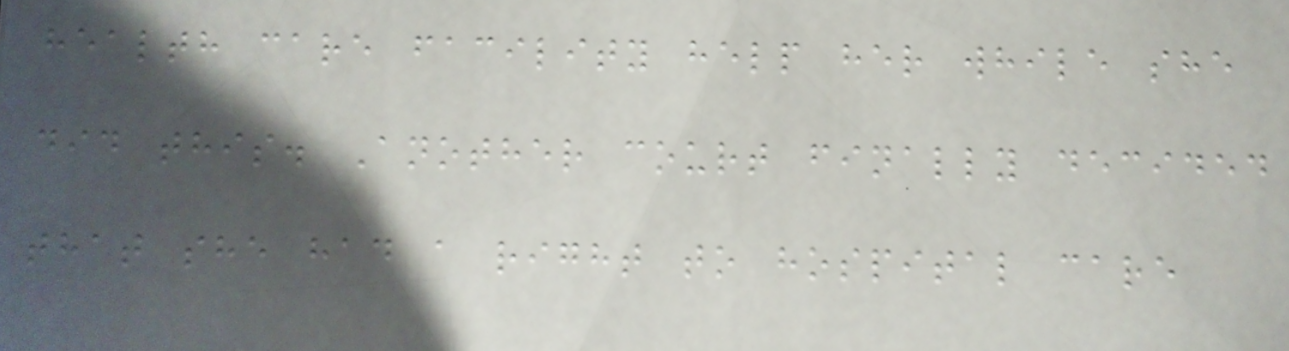health care facility help her while she
did this. Another court finally decided
that she had a right to hospital care
